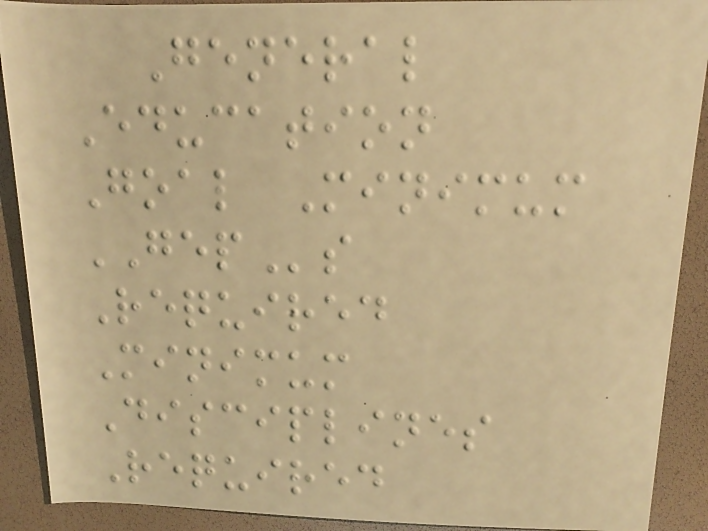General
Education
Goal Minimum
GEPs
Required
Minimum
Disciplines
Required
